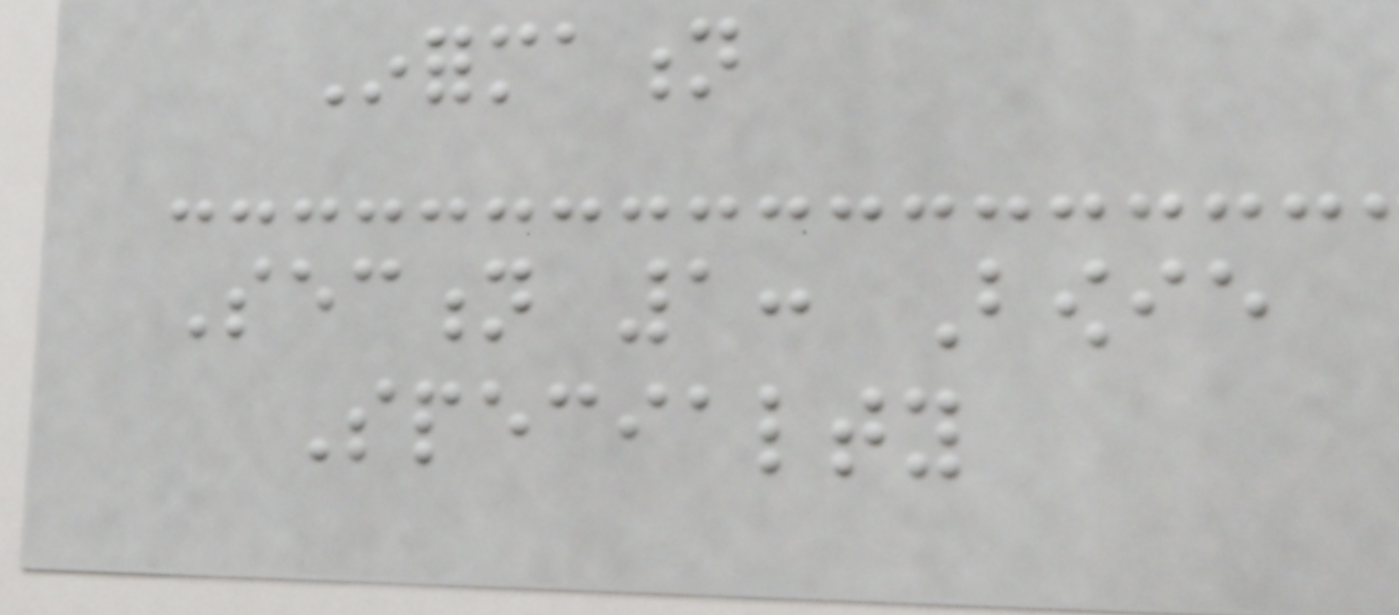Information
Section 1: Bowie
Specialty
